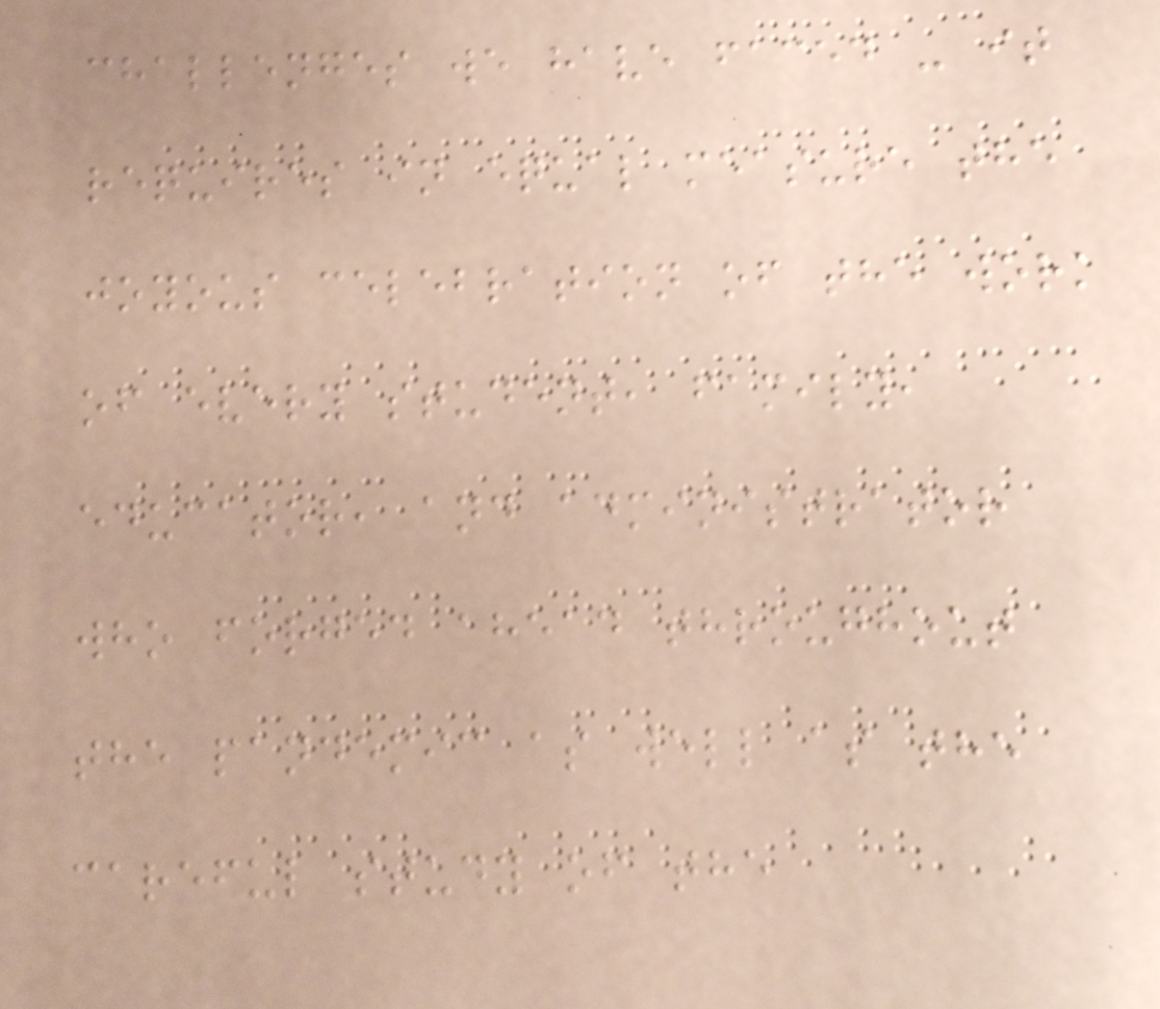challenges we have faced - it
requires in equal measure the
joyous celebration of the work
of every student, family,
educator, and administrator
who forged ahead throughout
the pandemic as well as the
careful study of the
